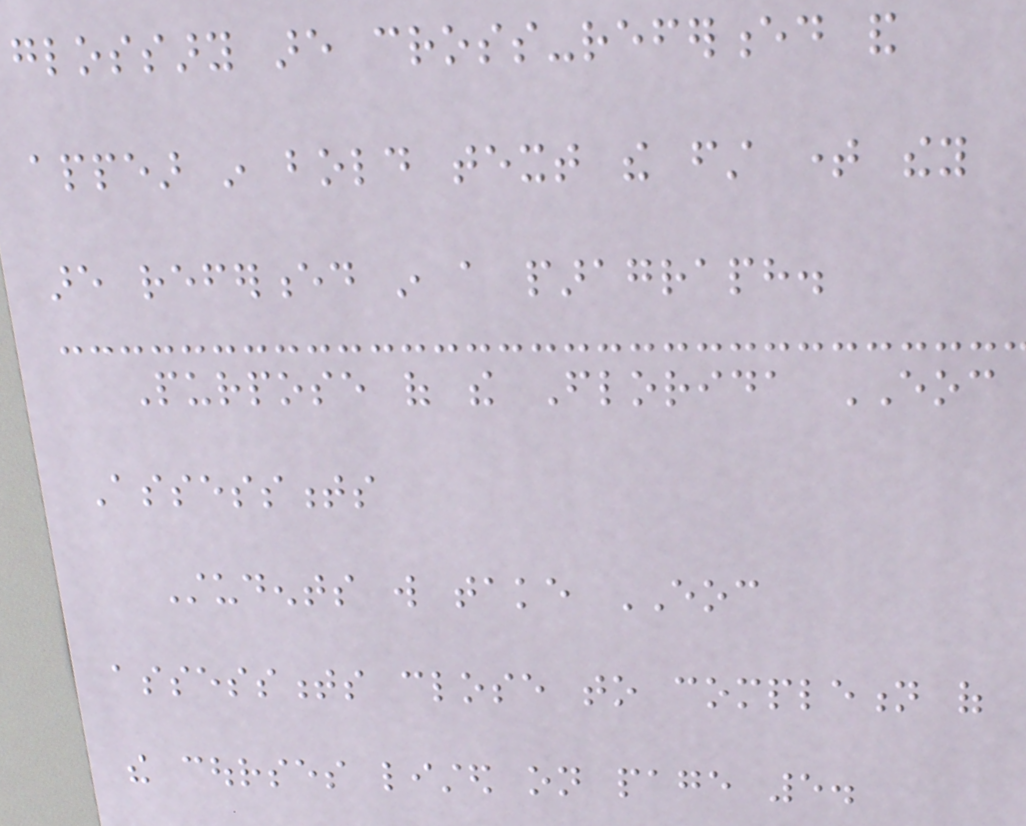glossary are cross-referenced and
appear in bold text the first time they
are referenced in a paragraph.
Purpose of the Florida EOC
Assessments
Students will take EOC
assessments close to completion of
the courses listed on page 5.
